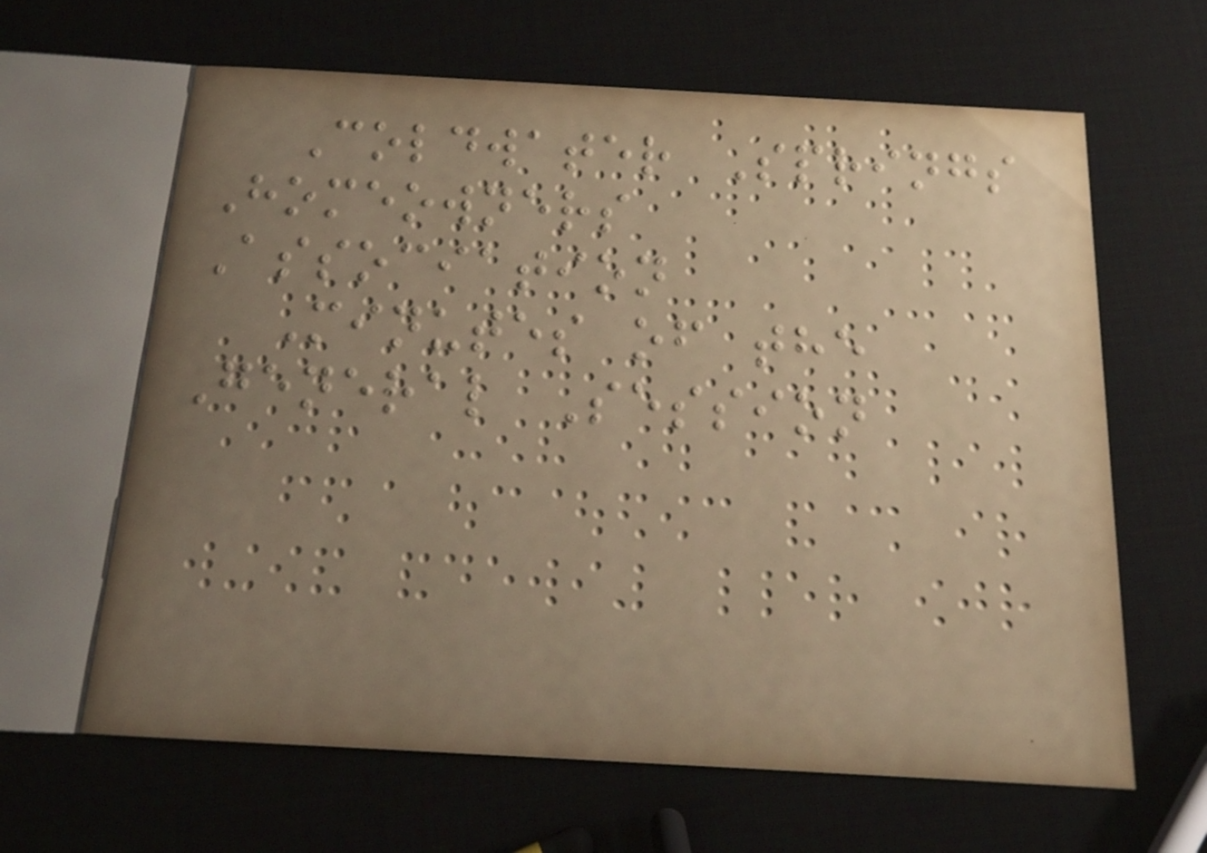Coldwater Springs
Homeowners
Association
Minutes of the
General Session
